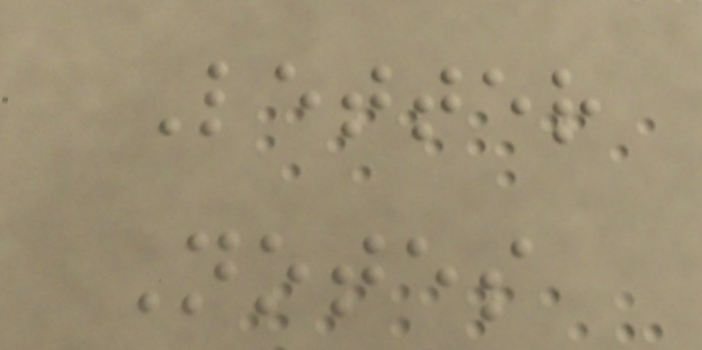Letter
Notes
